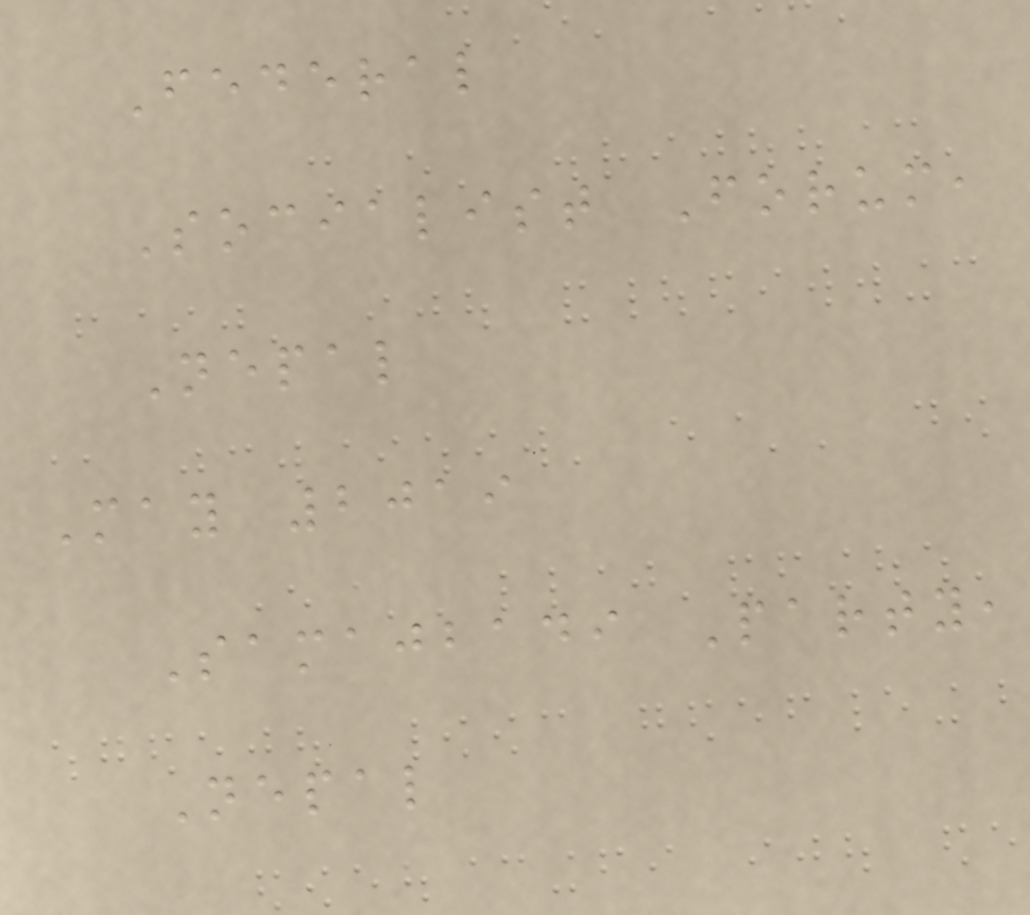Federal
Socialist Forum,
Nepal
May 2019
Samajbadi Party,
Nepal
